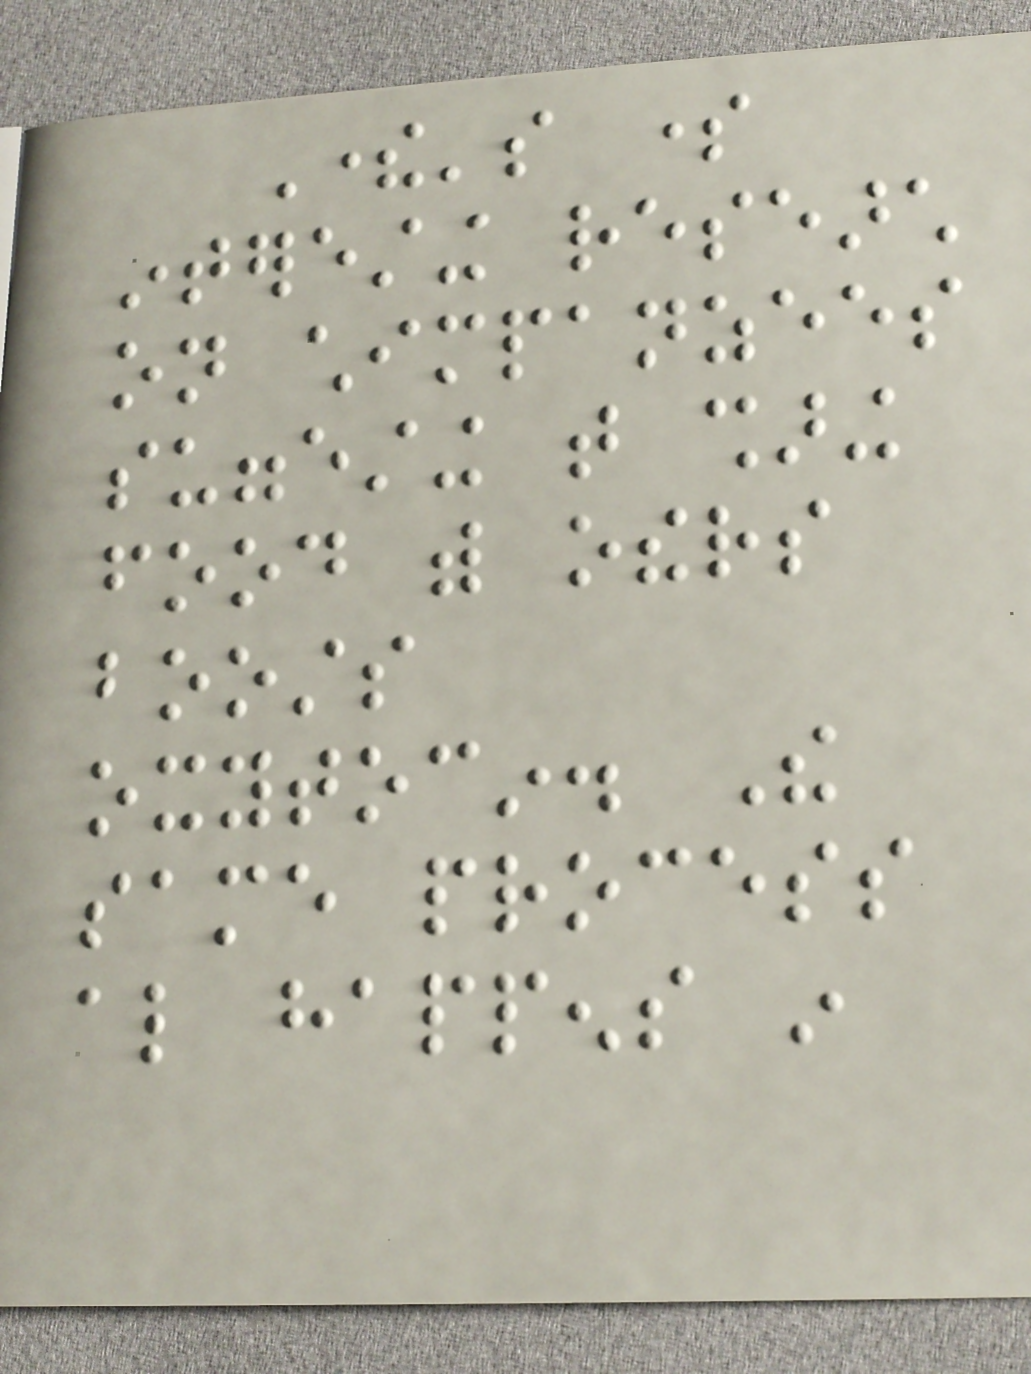There's some
interesting research
on chimpanzees
suggesting that sharing
food with others
boosts
oxytocin. The
same process
also happens in
